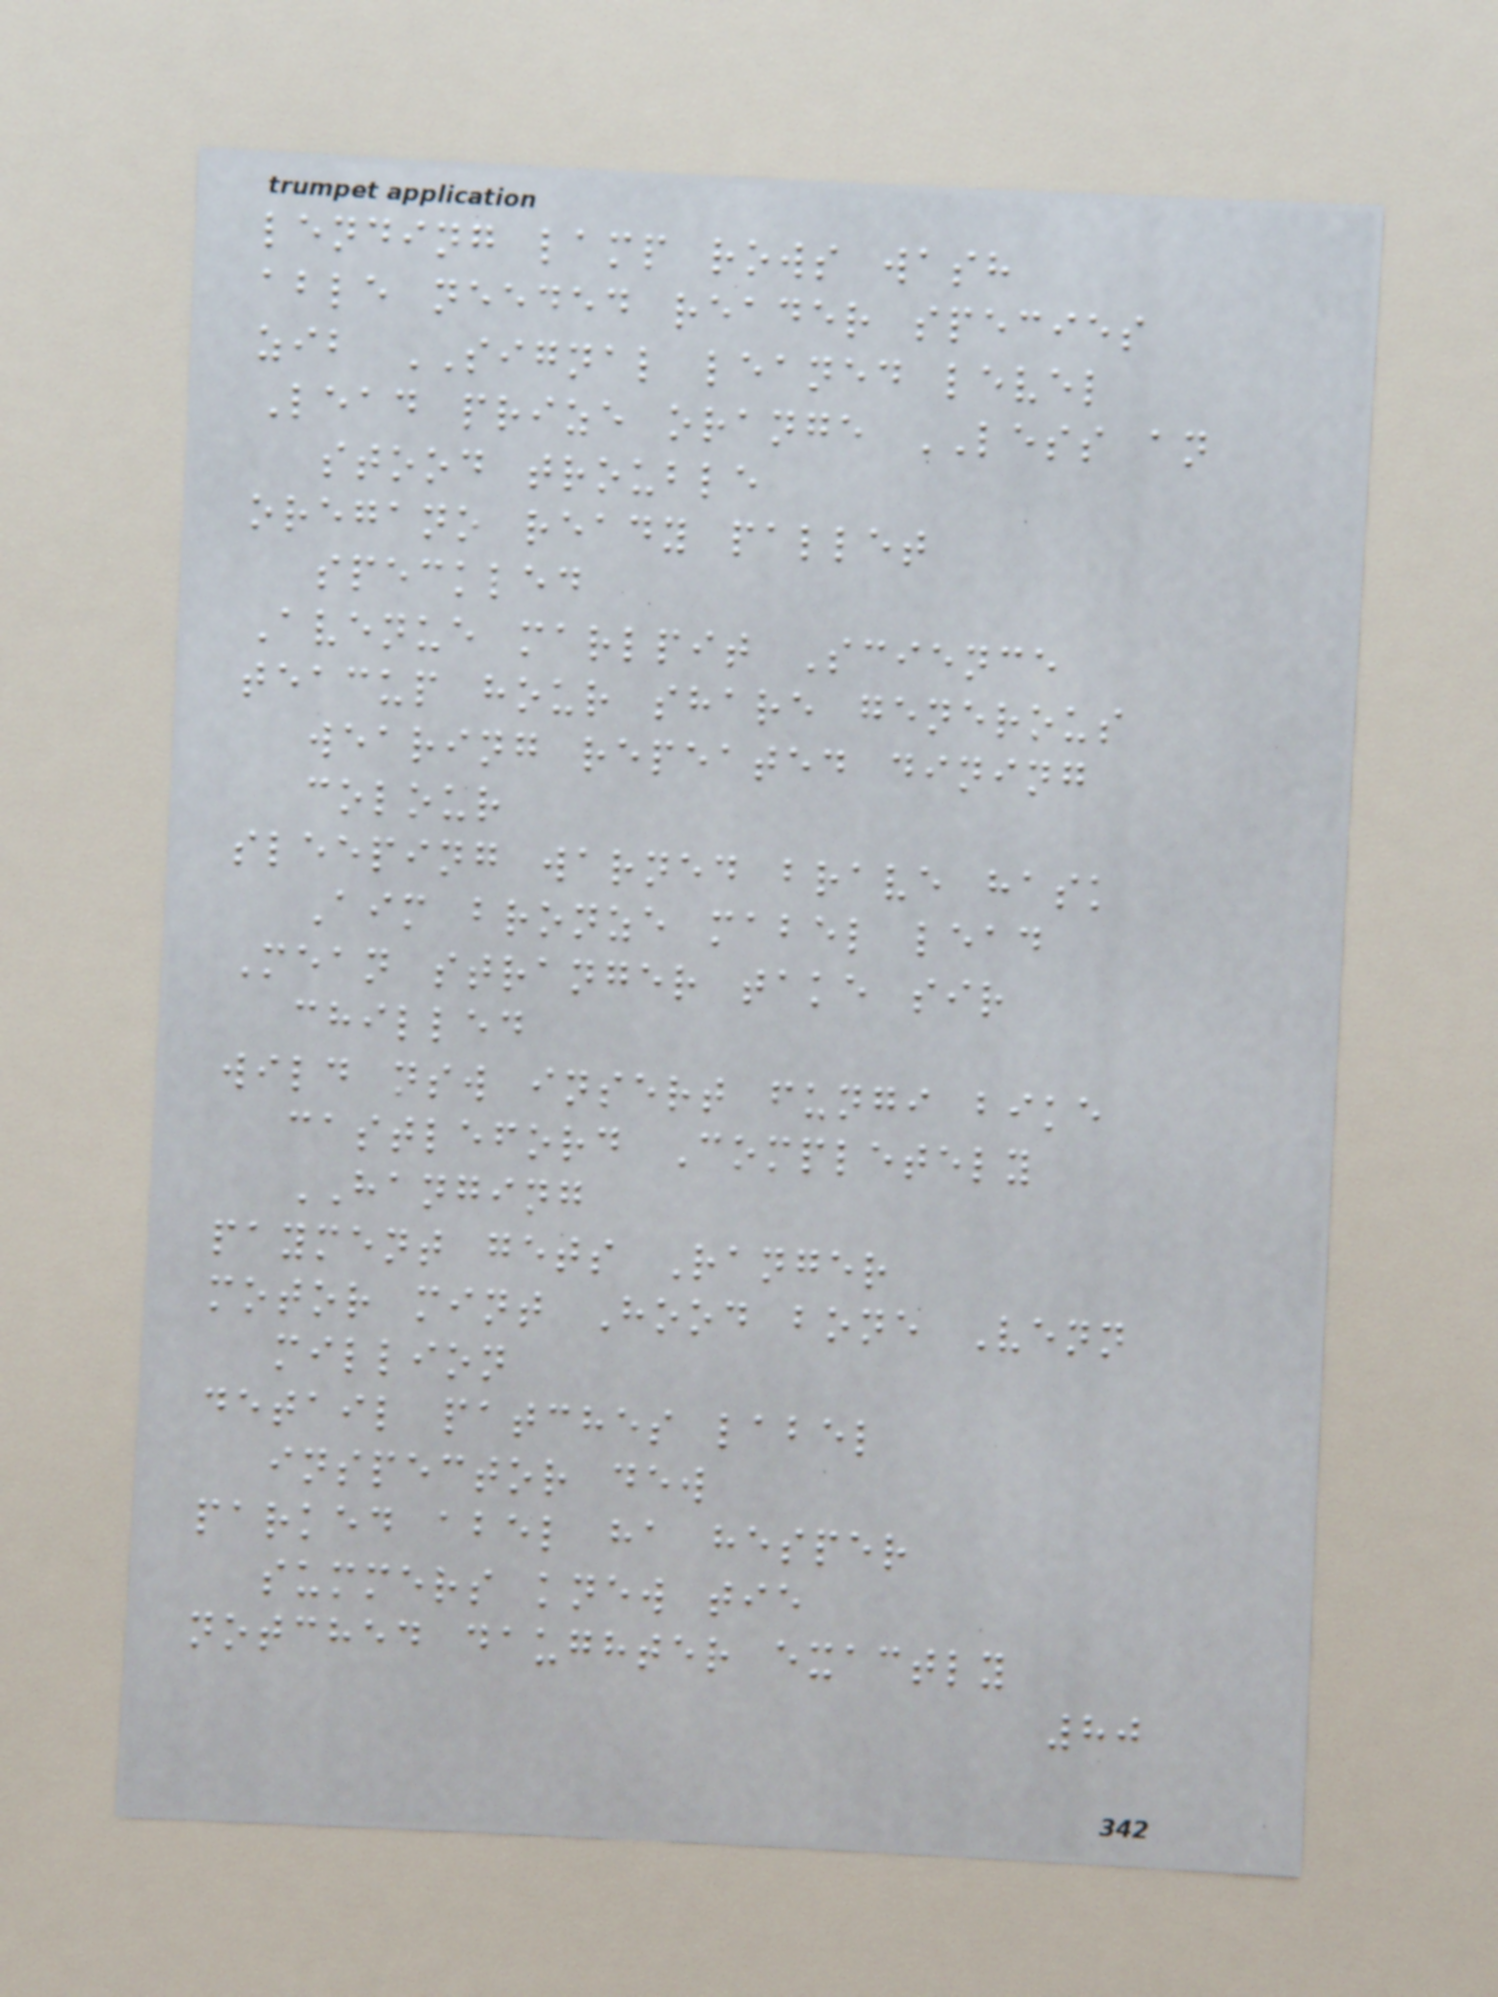lending lamp rows wash
able needed reader species
zib SIGNAL leaned level
Lead prize orange LESS an
stood trouble
oregano ready pallet
speckled
Avenue marlpit Science
teacup hour share generous
wearing repeated dining
colour
sleeping warned brave hask
Aim bronze mabel lead
Mean stranger take sir
chilled
wild nsw insert fungi bike
castleford Completely
HANGING
payment gets Ranger
motor mint Hood bone Venn
million
detail patches label
inspector dew
parked abel ha hesper
summers knew tie
notched daughter exactly
80
